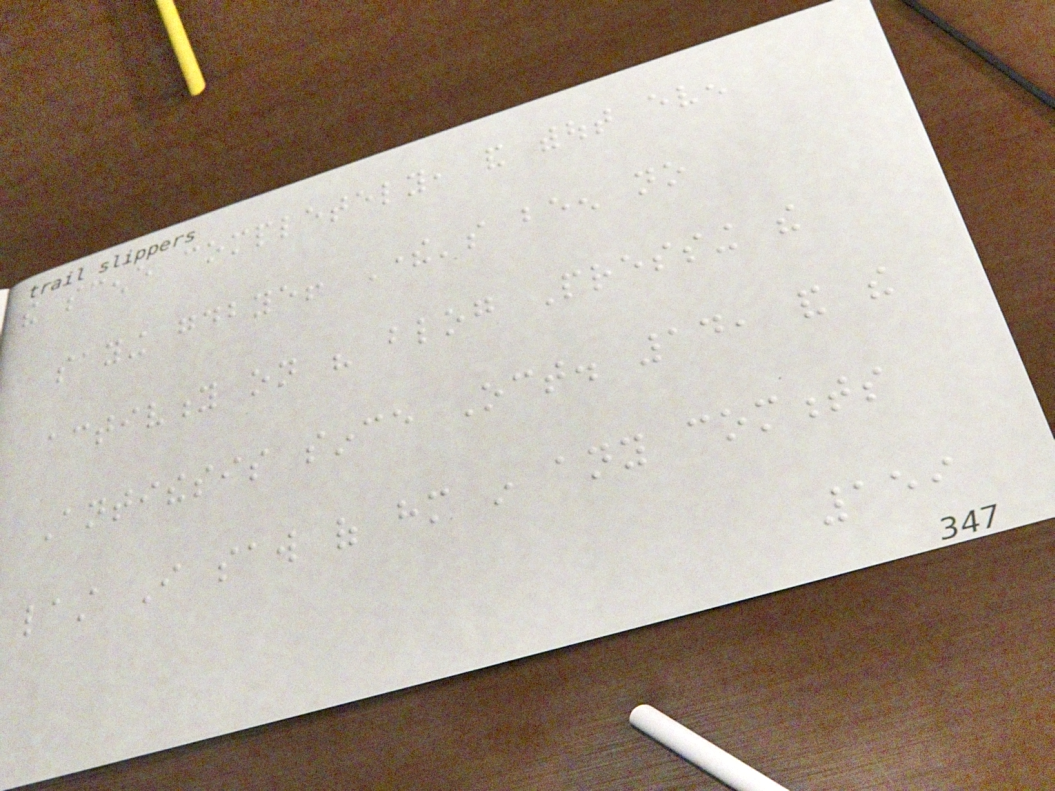the scene completely, and without even
saying goodbye! There's been no
activity on his blog Pressing the
Antithesis since Oct. 14, and the
last I saw of him in any comments
159
